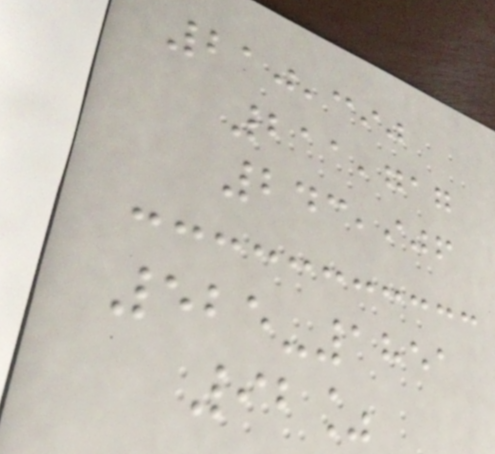210,390
211,717
243,906
525-1851
92%
